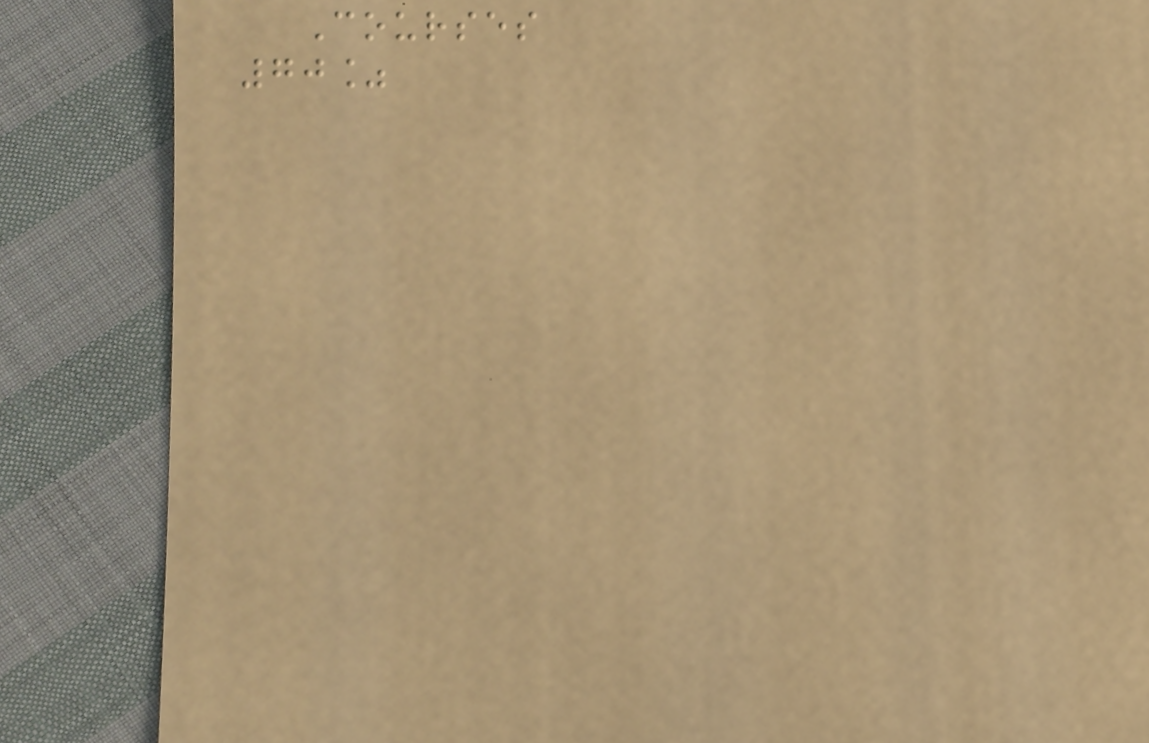Courses
70%
